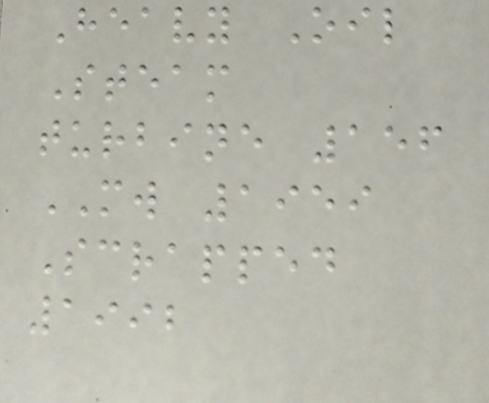Heavy Oil
Steam
turbine 156
MW 1959
Scrapped
1992
